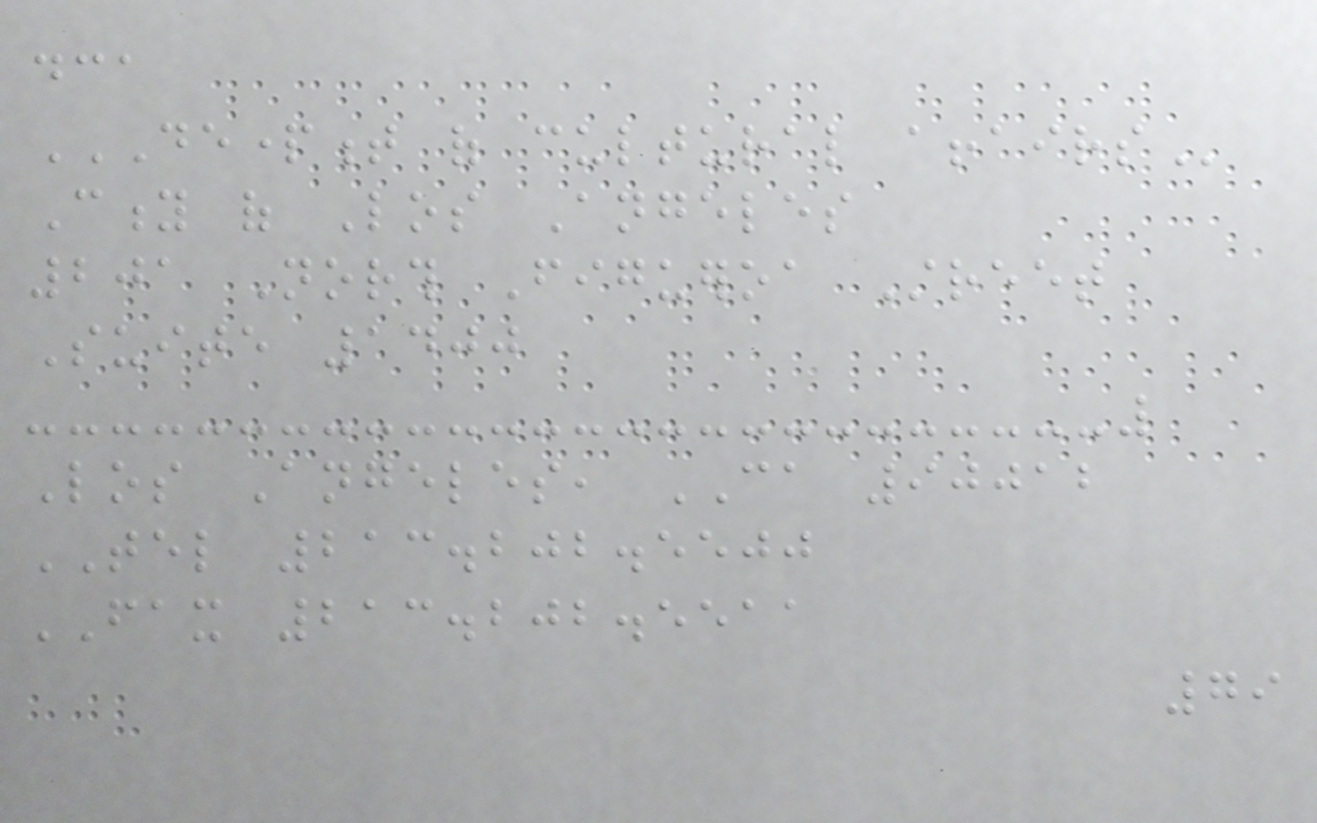dca
DEPARTMENT OF CULTURAL AFFAIRS
City of Los Angeles
201 North Figueroa Street
Suite 1400
Los Angeles, CA 90012
TEL 213.202.5500
FAX 213.202.5511
79
